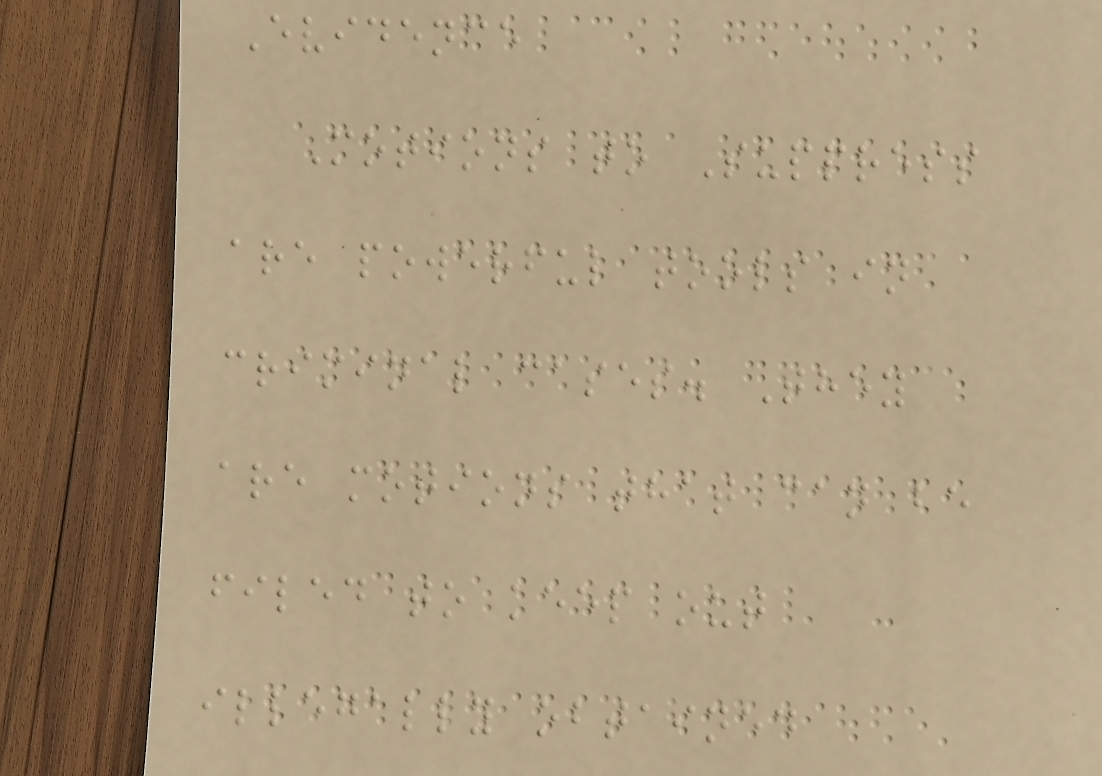Evidence
Motions to Suppress
are powerful tools in
criminal cases. They
are motions that can be
filed to keep out
illegally obtained
